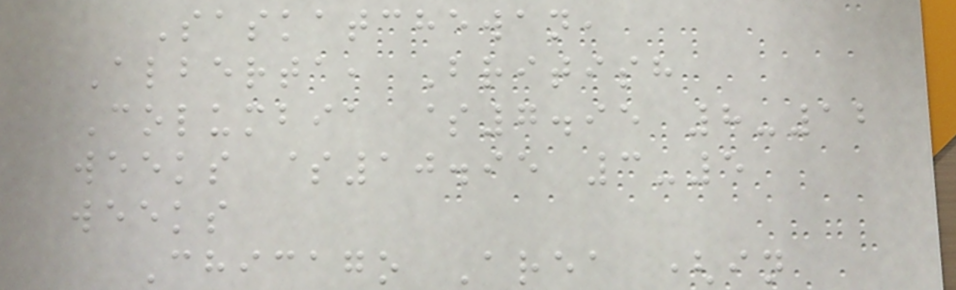Saskatchewan,
Alberta, British
Columbia $7.95 8-12
weeks $10.95 3-5
weeks
Chicago Area (in
